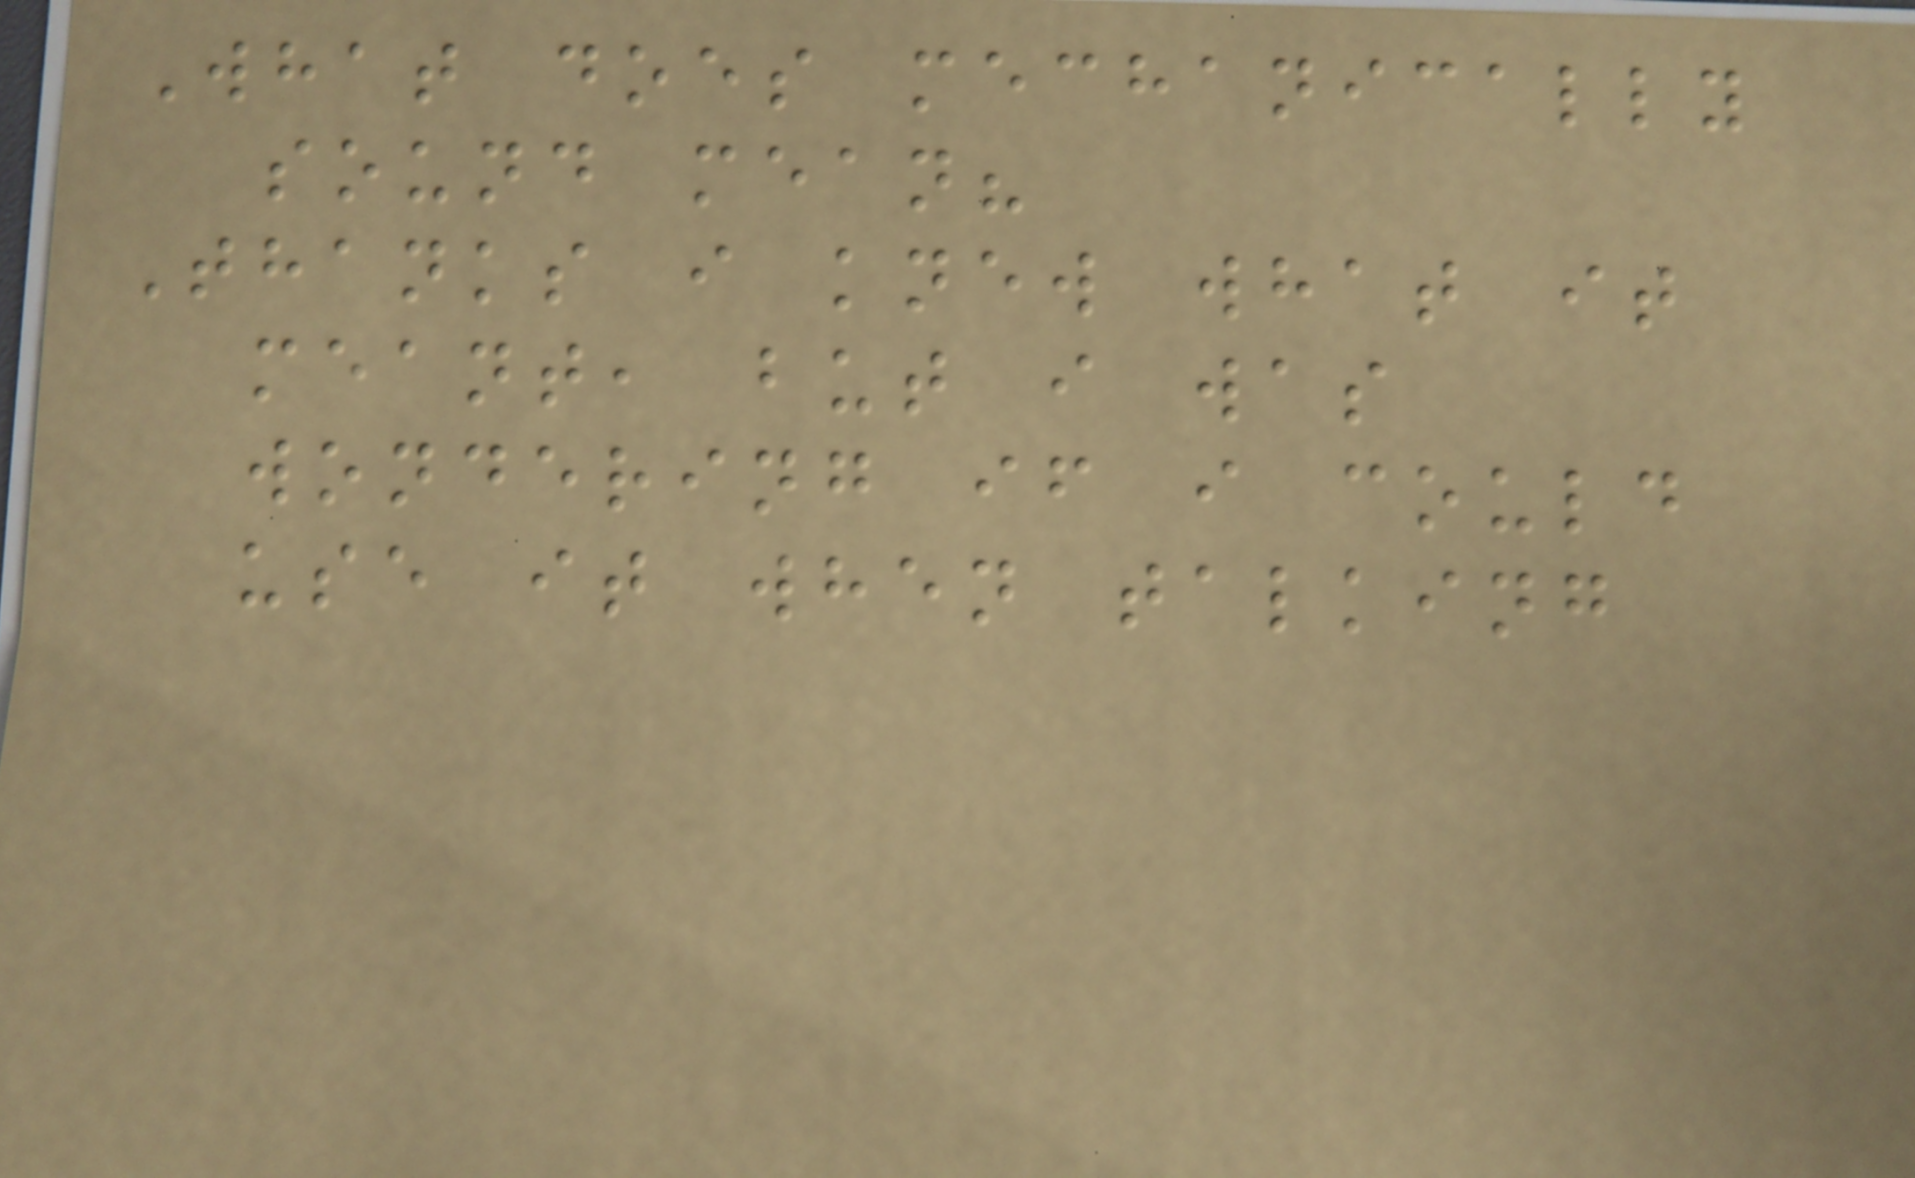What does mechanically
sound mean?
Thanks i knew what it
meant, but i was
wondering if i could
use it when talking
